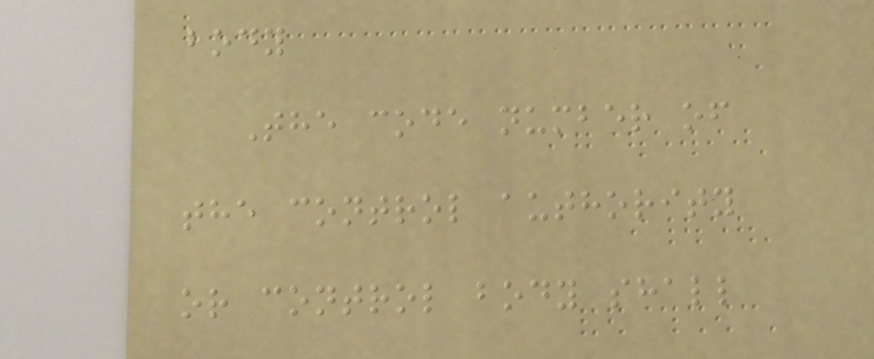body
The code number of
the control authority
or control body shall
